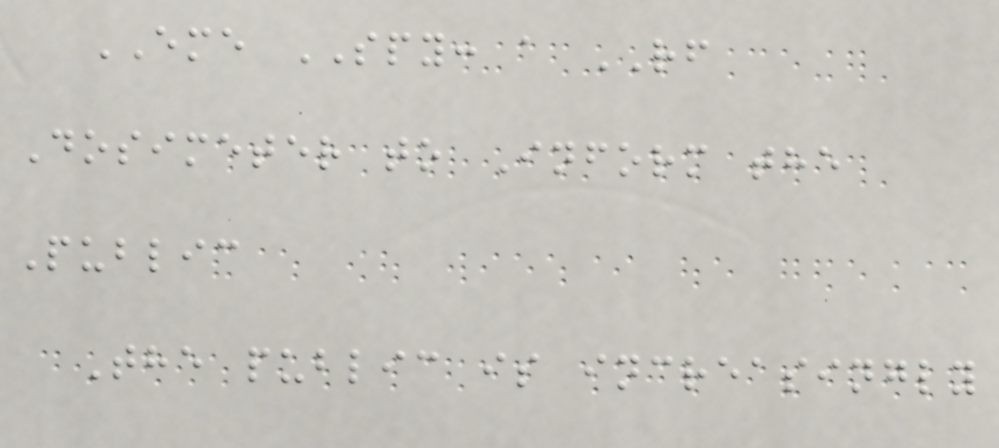EME SPY: a RF
Dosimeter to Inform the
Public
The public is increasingly
